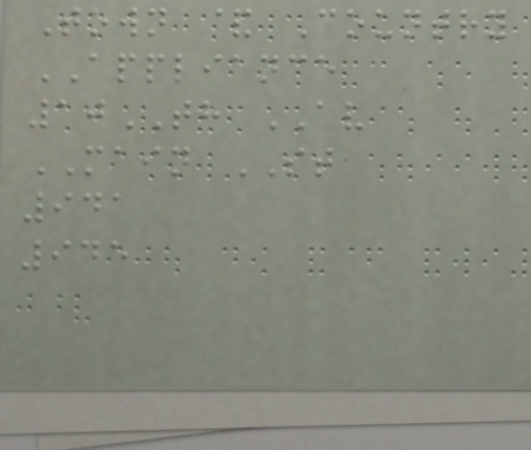Town & Country
APPLIANCE
10TH AV
MAIN ST
941
945
